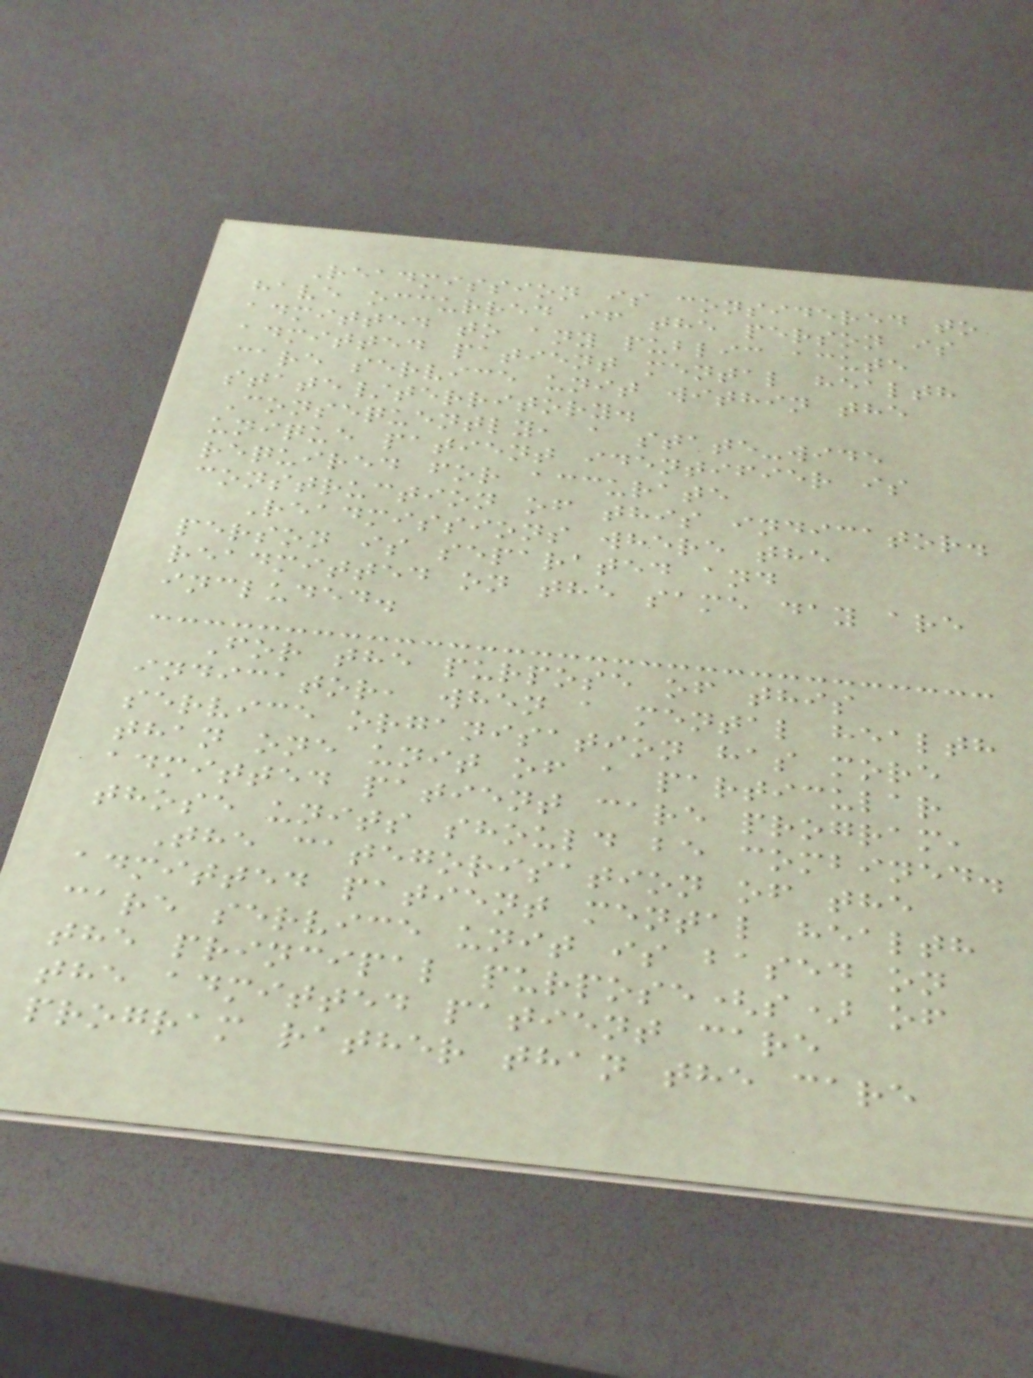Readmission is considered to
have occurred if the person is
admitted to any public acute
admitted patient mental health
care service unit within the
state/territory.
Consequently, a state-wide
unique patient identifier is
required for accurate
construction of this indicator.
Readmissions where the
person is separated and
readmitted on the same day are
included.
For the purpose of this
indicator, when a mental health
service organisation has more
than one unit of a particular
admitted patient care program,
those units should be combined.
The categorisation of the
admitted patient mental health
care service unit is based on
the principal purpose(s) of
the admitted patient care
program rather than the care
